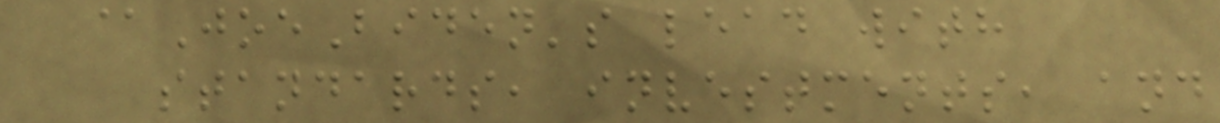@JoeBiden's lead with
standards, investments, and
